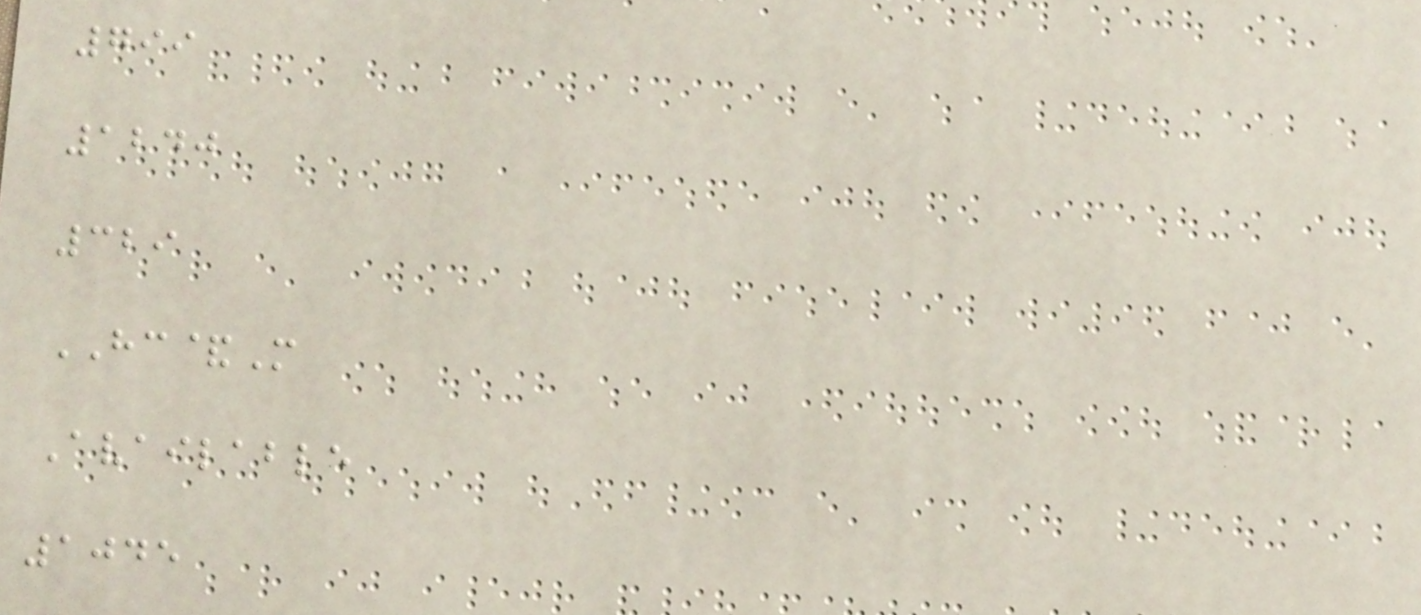799
1240
329
HC&M
Available
1045
